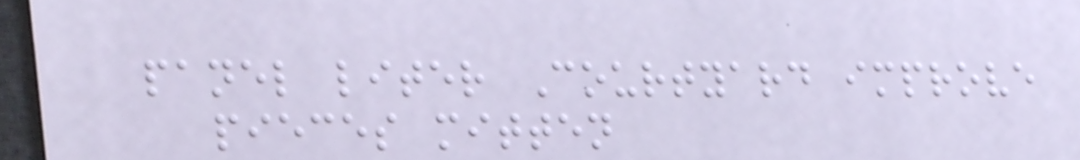panel liter Courtyard improve
pieces mitten
